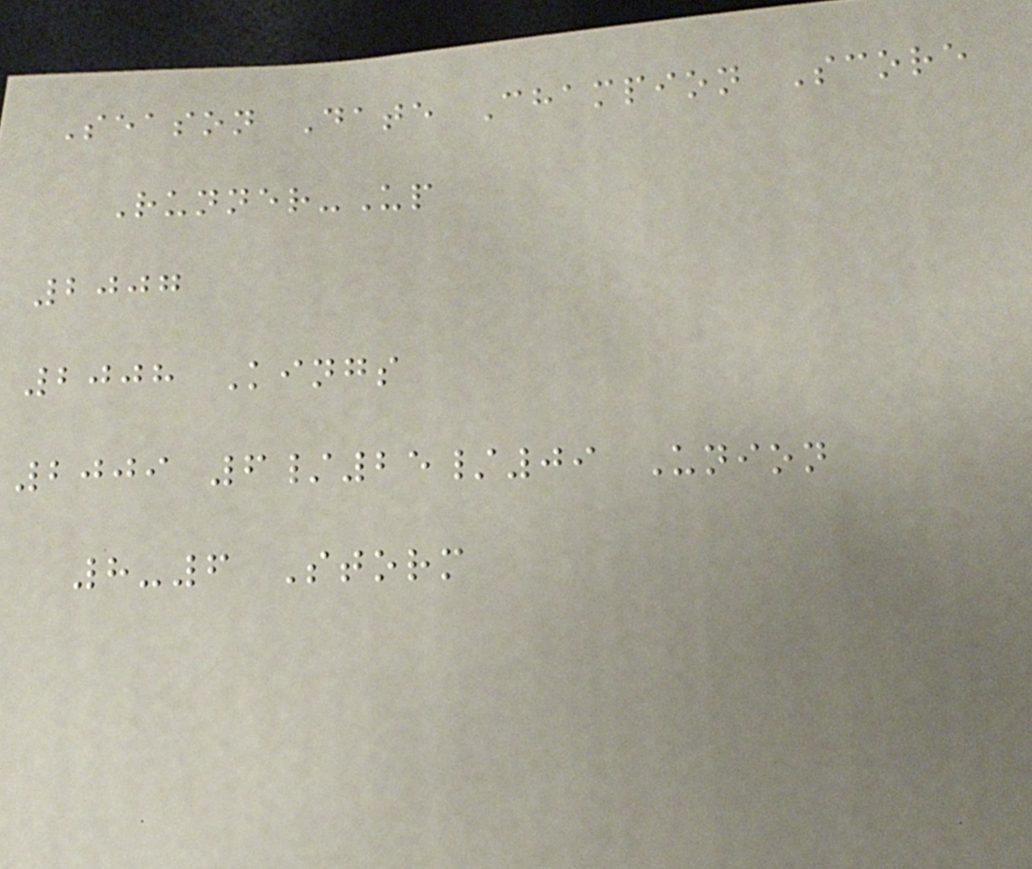Season Date Champion Score
Runner-Up
2007
2008 Kings
2009 6/25/09 Union
8-6 Storm
